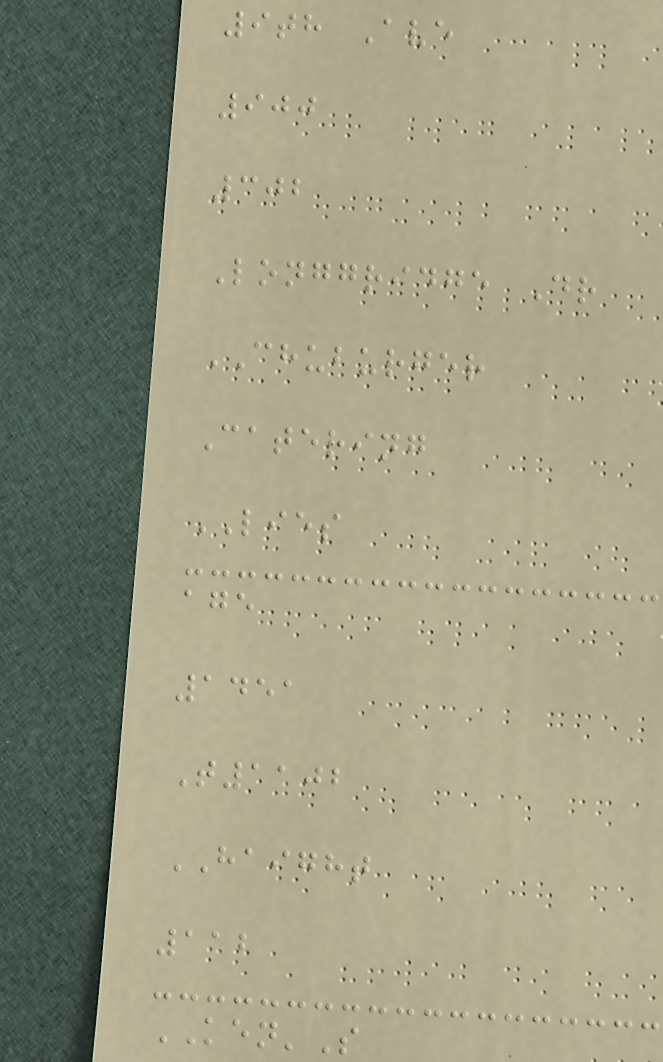9th Ave
900
302
Longgridge Dr
CHUBURGER
Catering
LIES
age
1451
T1102
HAIGHT
112
KEN'S
